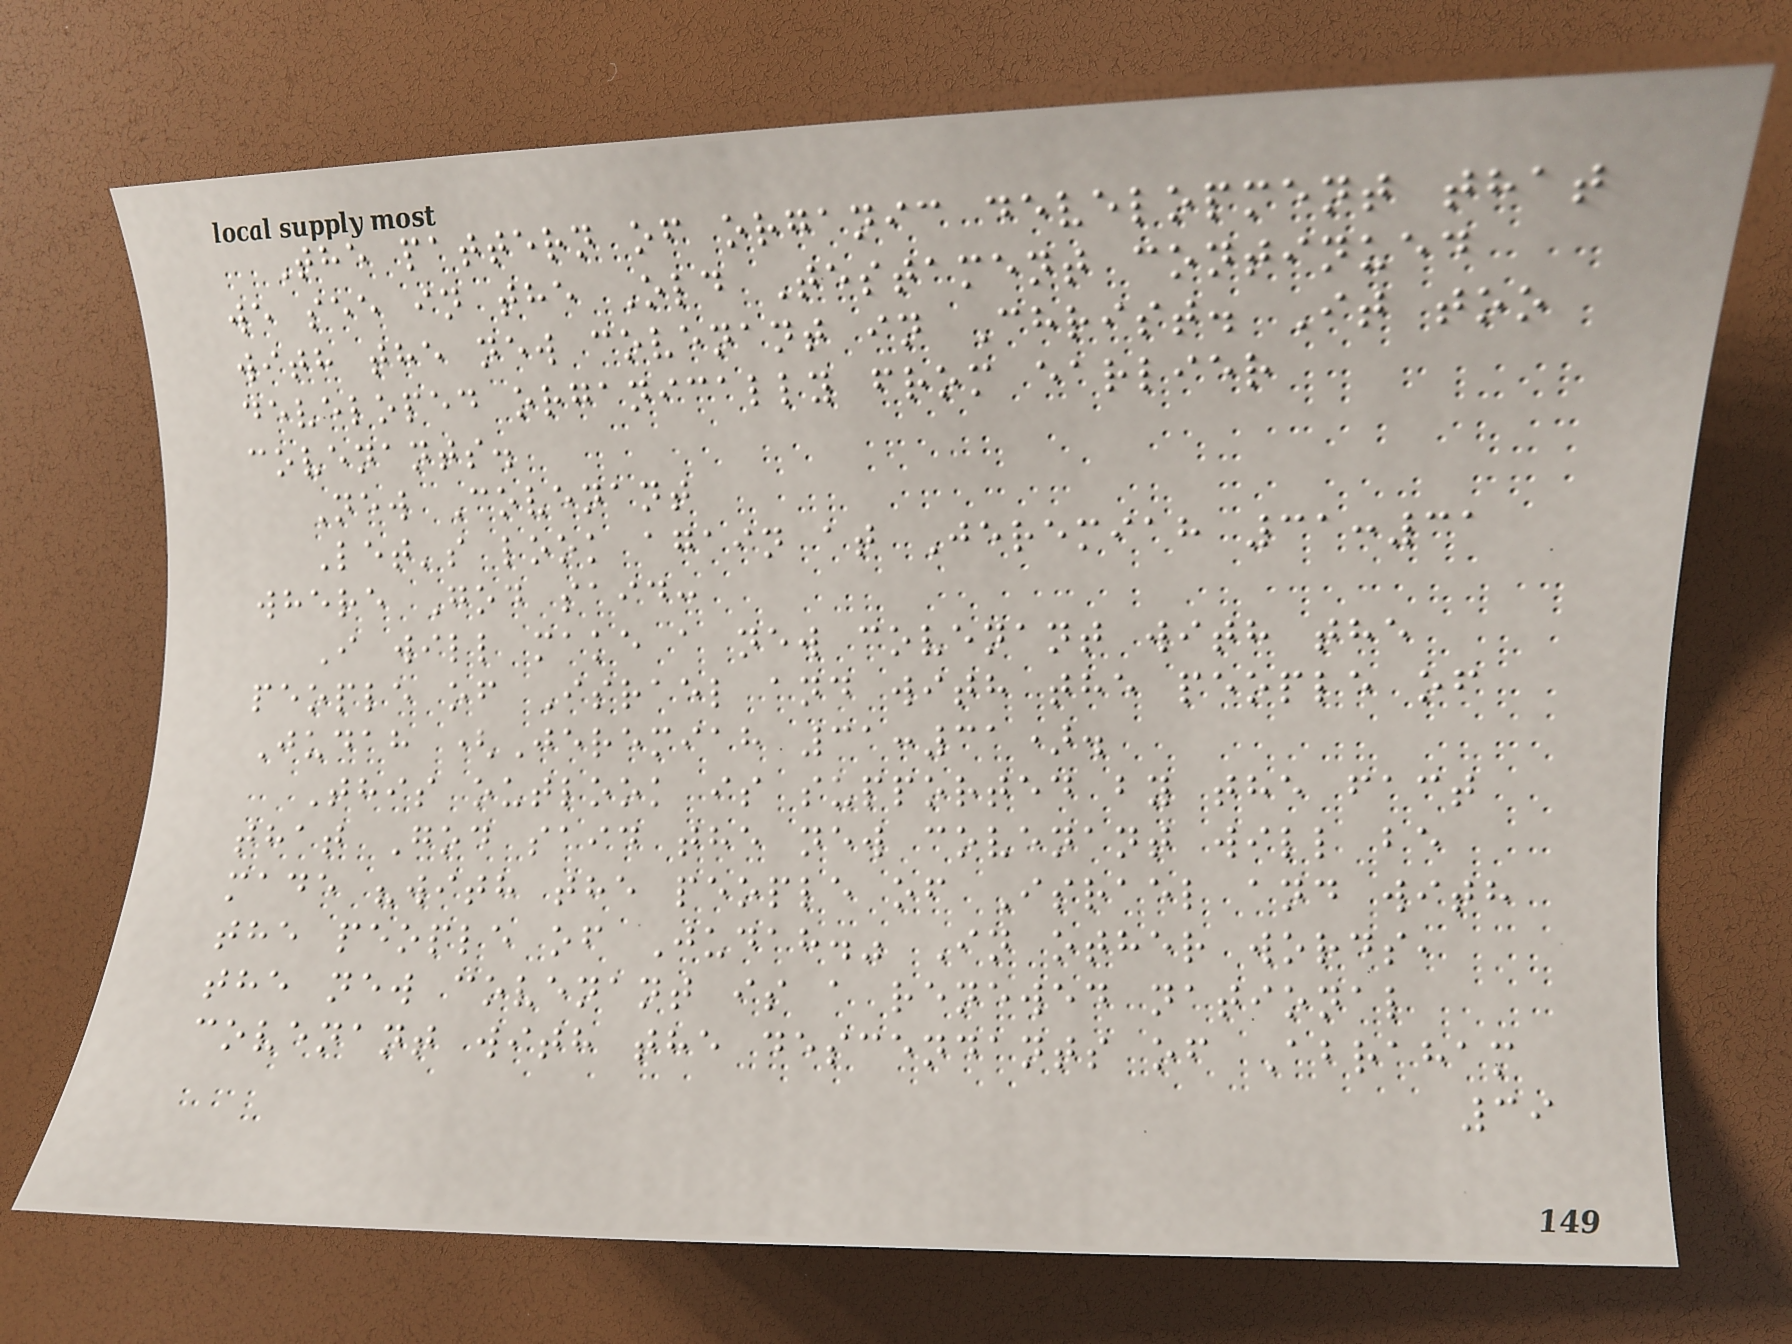The pattern of organic development that
we see in the Old Testament continued
with the new covenant in Christ. It too
developed organically from earlier
covenants.
New Covenant
Let's look again at Jeremiah 31:31
where God said:
I will make a new covenant with the
people of Israel and with the people of
Judah (Jeremiah 31:31).
This outlook is supported by the fact
that God said the new covenant will be
made "with the people of Israel and with
the people of Judah." In other words,
the new covenant is a renewed national
covenant with the descendants of Abraham
39
